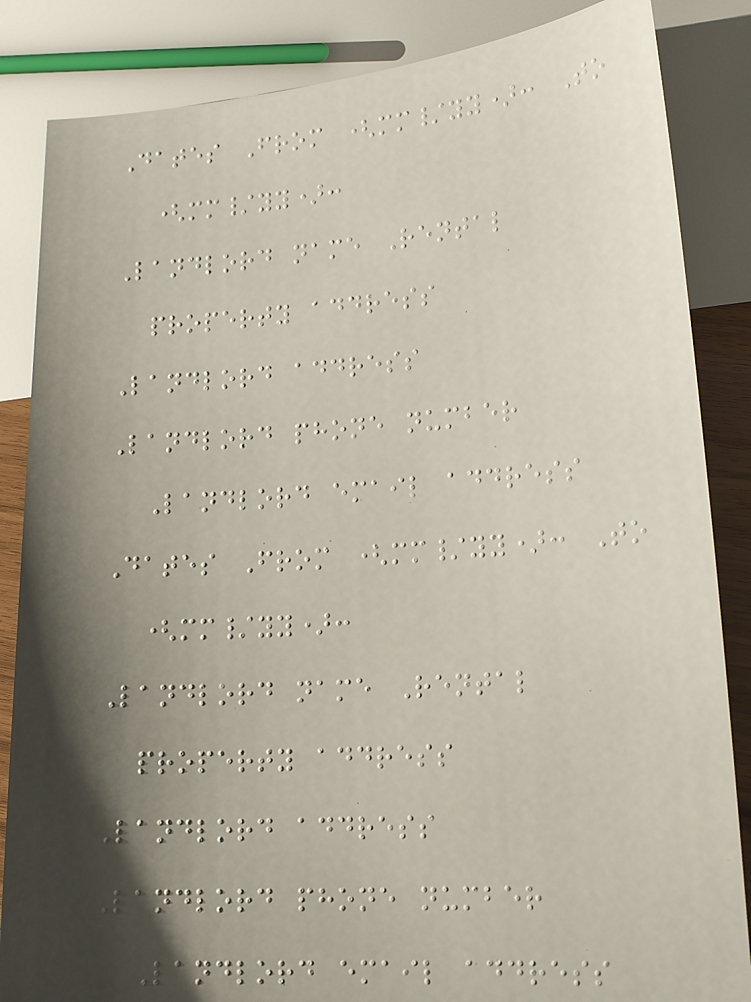Dates From (mm/yy): To
(mm/yy):
Landlord name Rental
property address
Landlord address
Landlord phone number
Landlord email address
Dates From (mm/yy): To
(mm/yy):
Landlord name Rental
property address
Landlord address
Landlord phone number
Landlord email address
